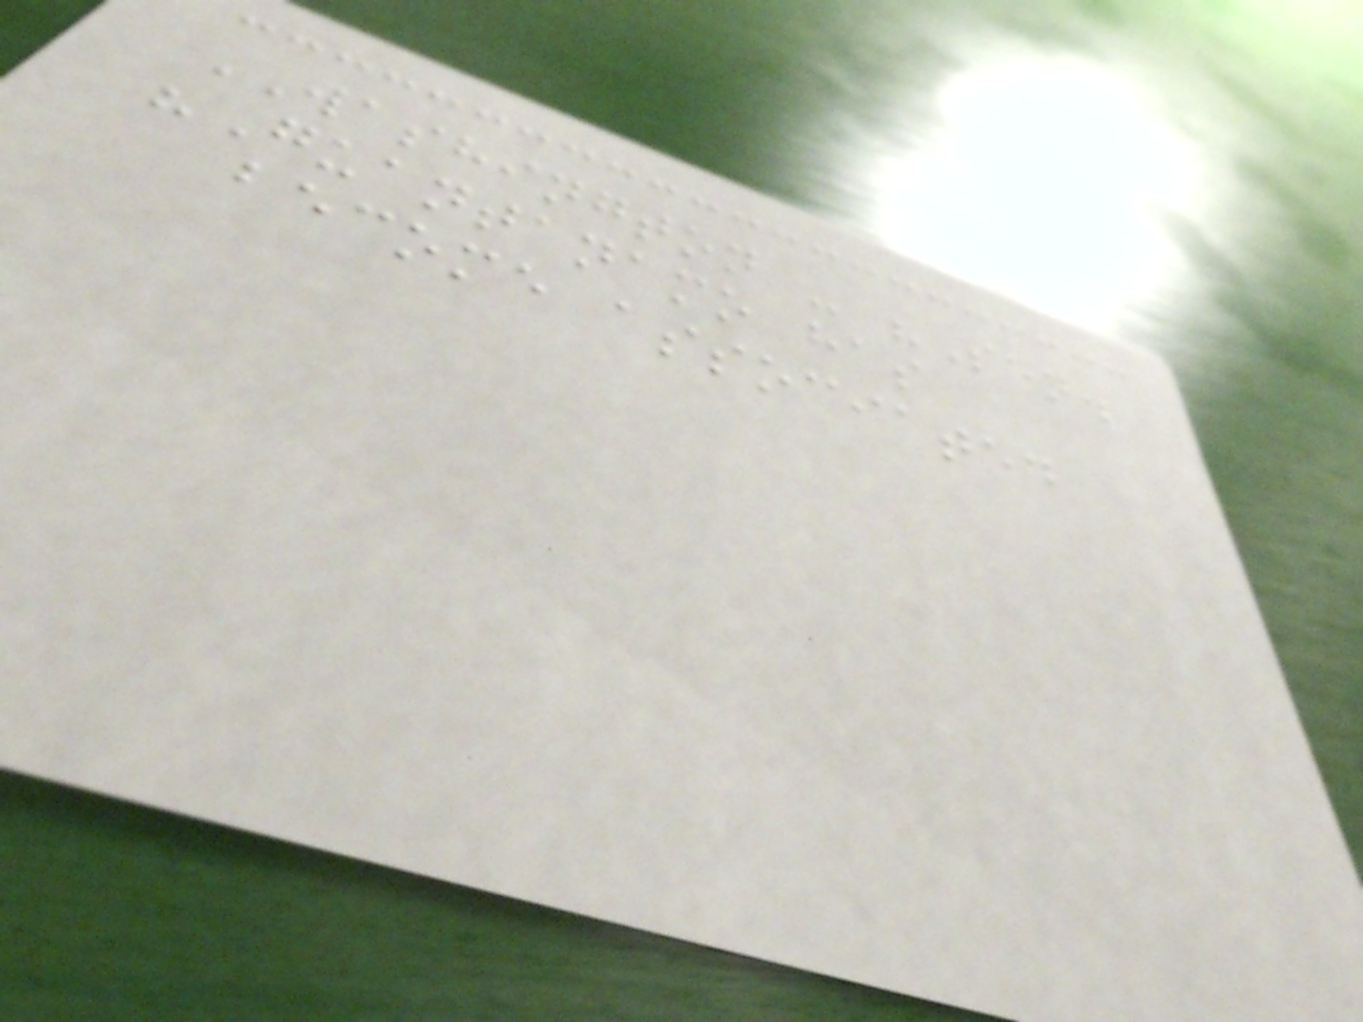WASHINGTON - "Sen.
"Guantanamo has
become associated
